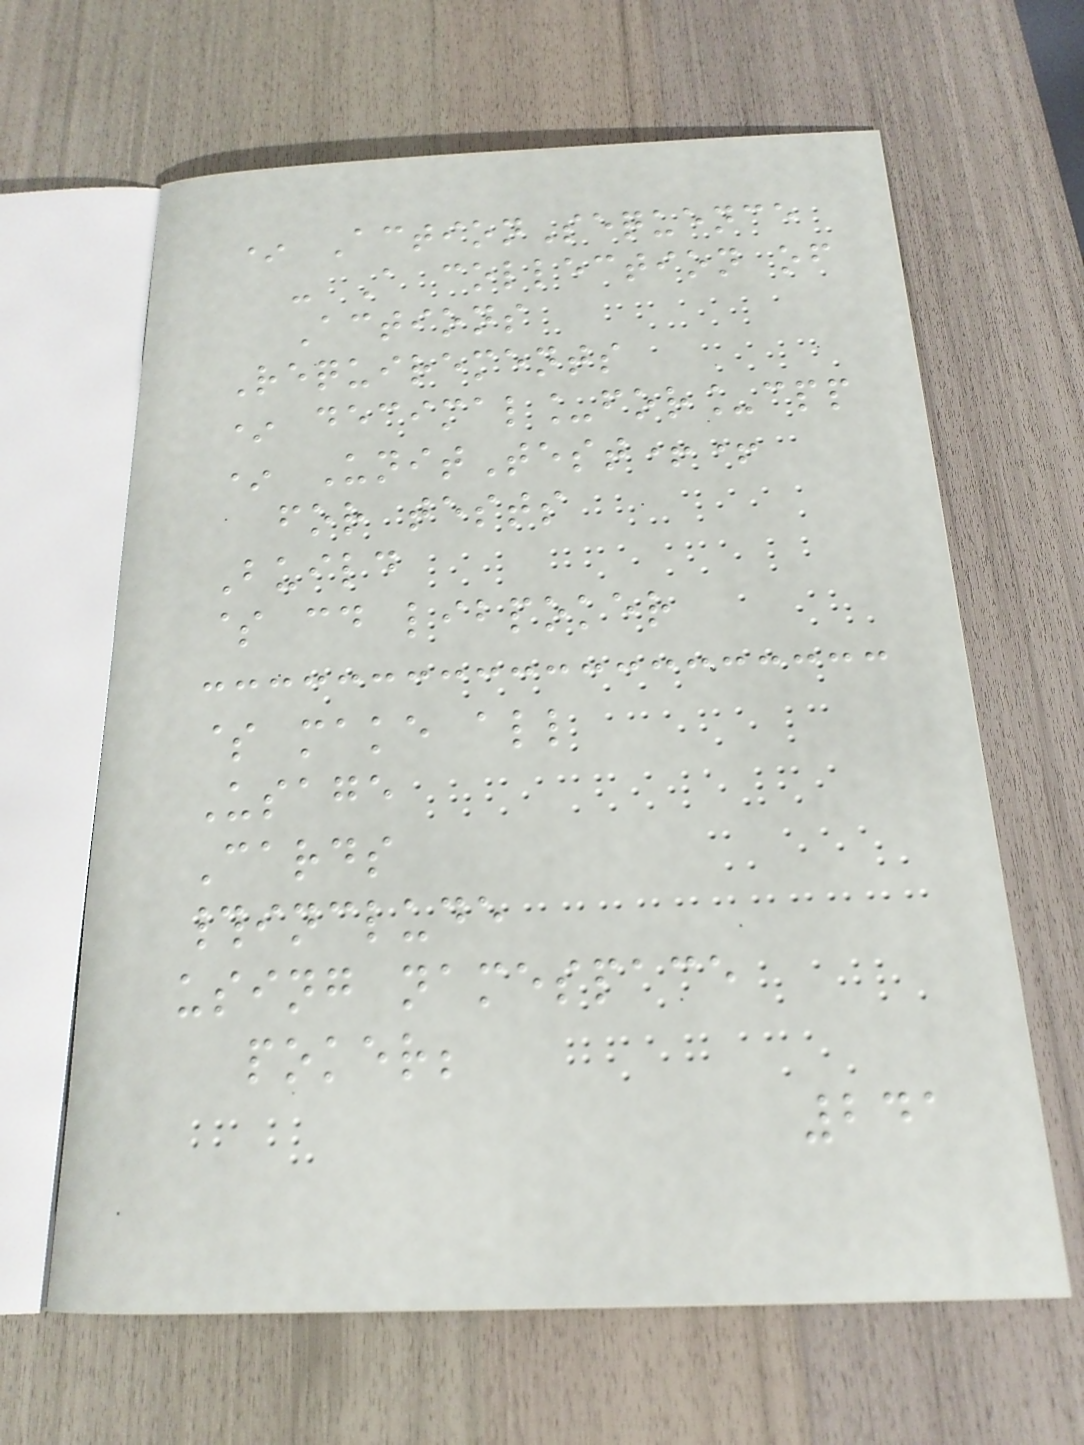* ActionSequence
- A collection of
Actions
Requirements
* decimal_for_cpp
* UnitTest++
for tests
Build
$ cd libpoker
$ make all
Usage
Cards
#include
using namespace
poker;
241
